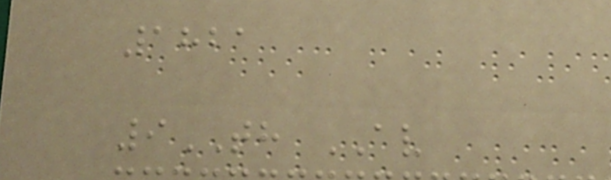1821
9TH AV
